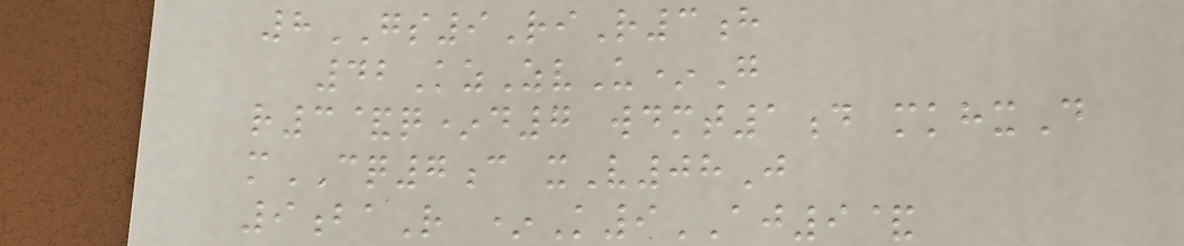8GS9RiR3h
42KzZvU*G
r3&q*d7 wdmt1d mkhxD
mCQ7c xV08J
9baR *K9AJ9&
